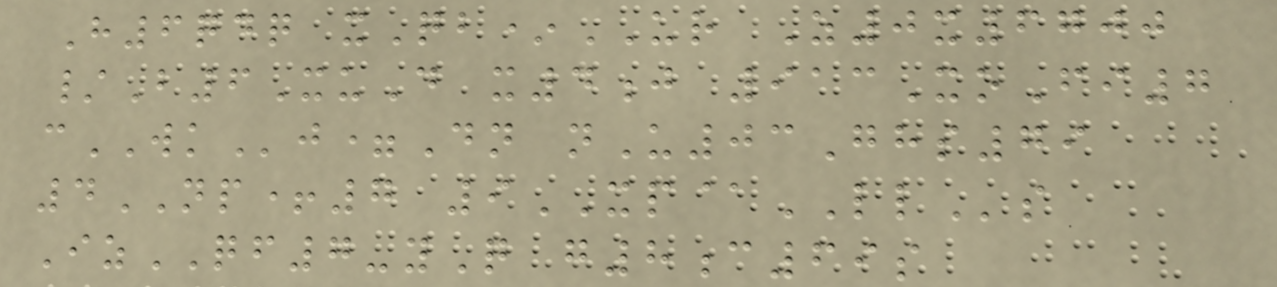H6qdq xQb*UR Z0x6700
/B6XuD x4j 913XoFi7
cWKj=Dn nU03Ghs79
4NP+7 9XP@LLs
IzQF7-yQ g8c69s
